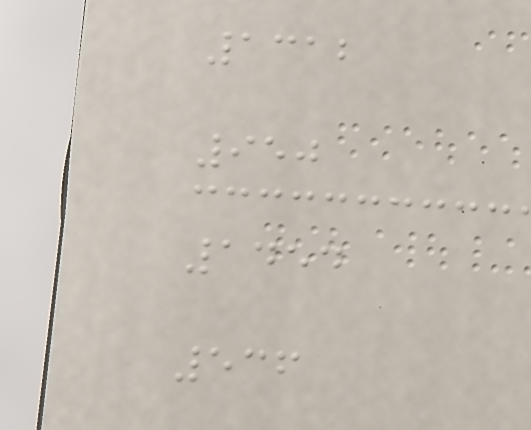1312
950
1454
536
